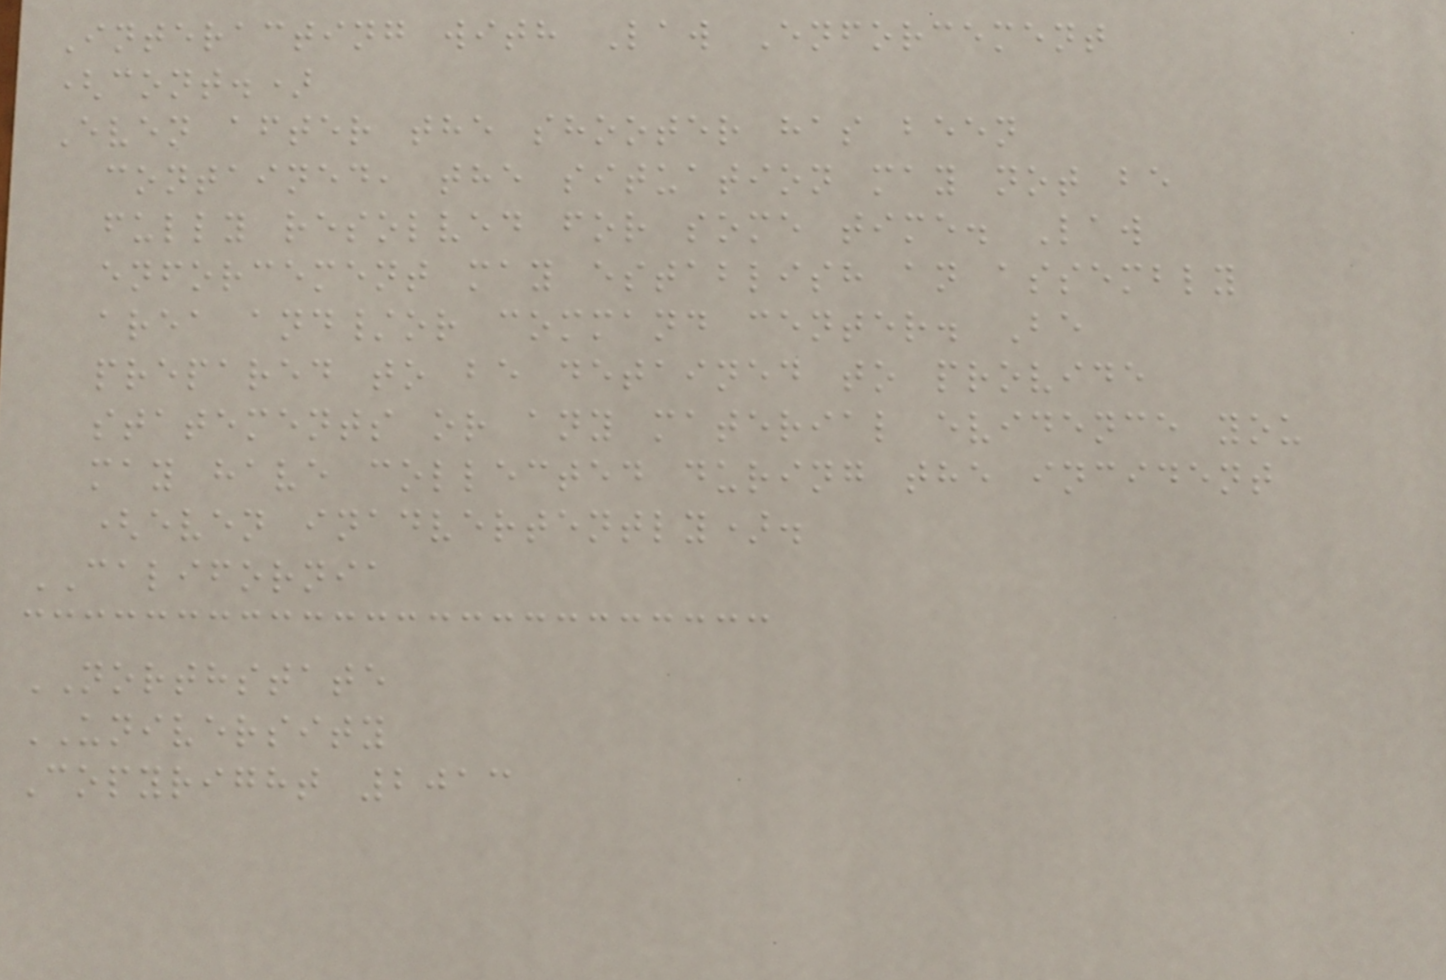Interacting with Law Enforcement
(cont.)
Even after the shooter has been
contained, the situation may not be
fully resolved for some time. Law
enforcement may establish an assembly
area and/or command center. Be
prepared to be detained to provide
statements or any material evidence you
may have collected during the incident
(even inadvertently).
CALIFORNIA
NORTHSTATE
UNIVERSITY
Copyright 2013
